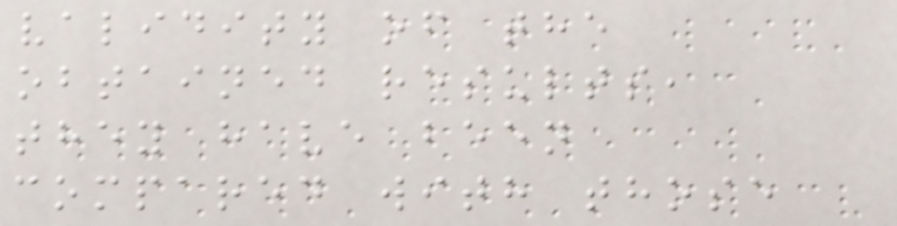validity of the
obtained results,
they have been
compared with those
